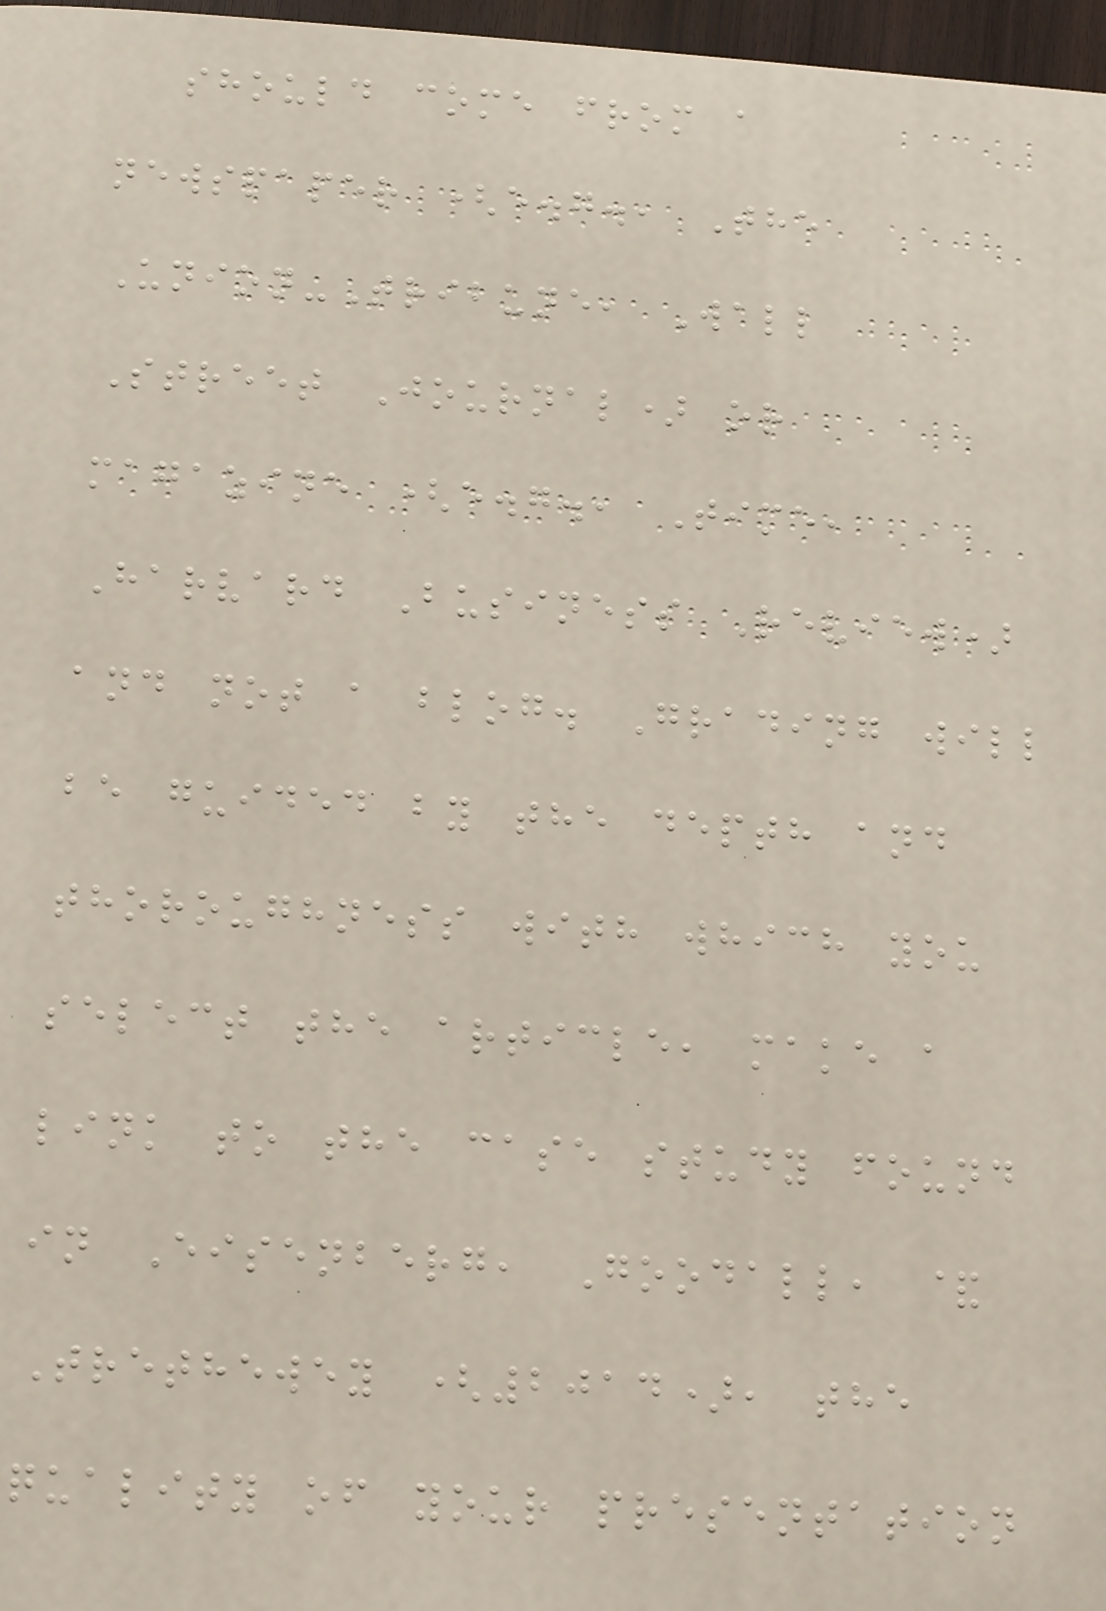should come from a
newspaper (e.g., The
Union-Tribune, Wall
Street Journal) or
magazine (e.g., Time,
Harvard Business Review)
and not a blog. Grading will
be guided by the depth and
thoroughness with which you
select the article, make a
link to the case study found
in Eisenberg, Goodall, &
Trethewey (2014), the
quality of your presentation
